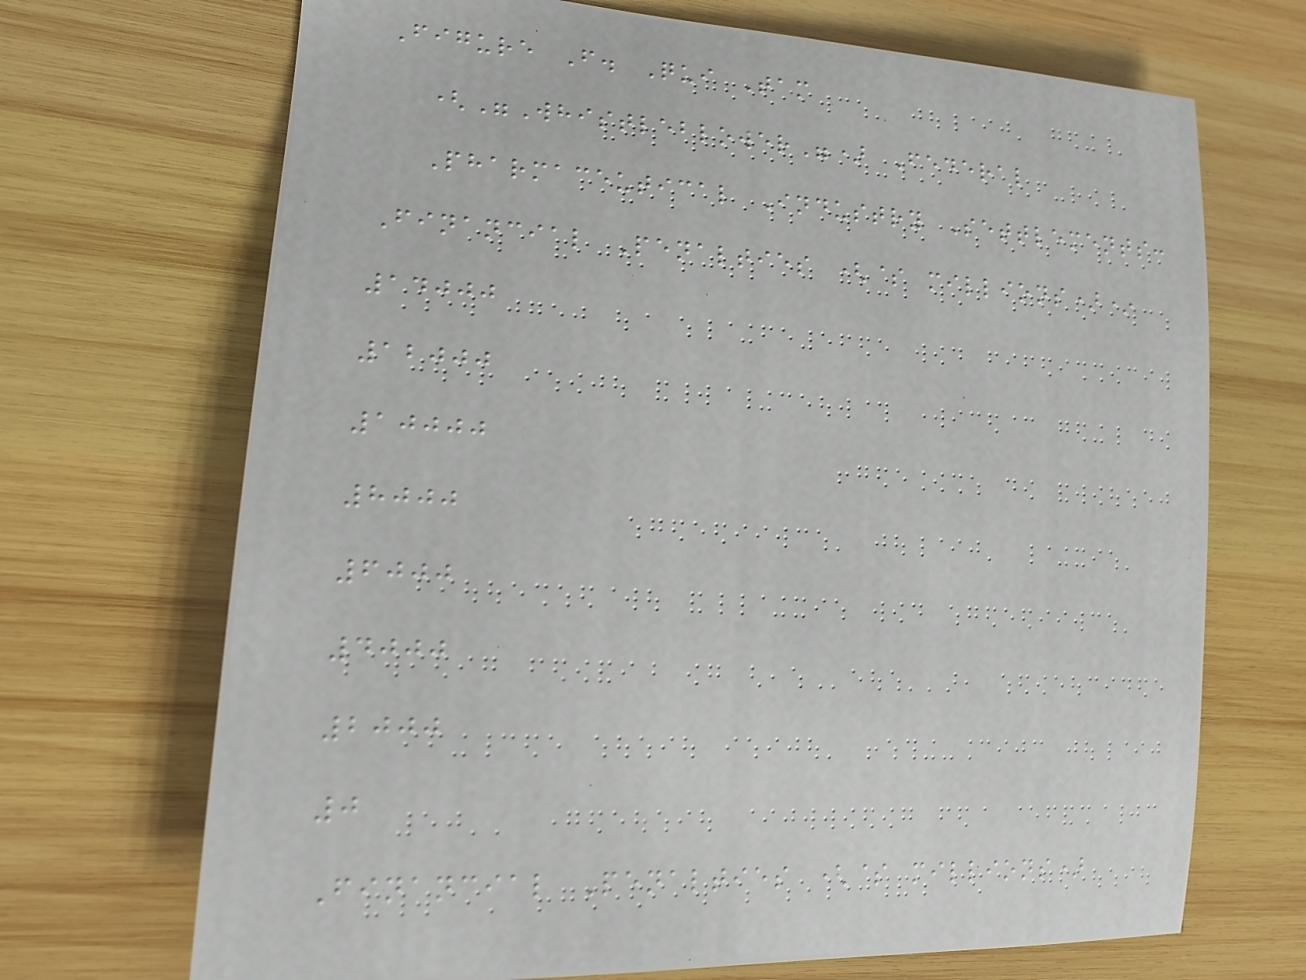Figure F. Qui Tam
("Whistleblower") Federal
Pharmaceutical Industry Settlements:
Financial Penalties ($ millions)*
14000
12000
10000
8000
6000
4000
2000
0
Financial Penalties ($ millions)
